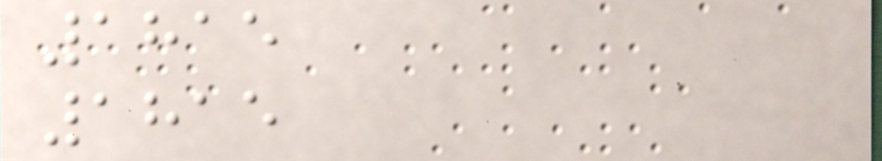1815
1815
